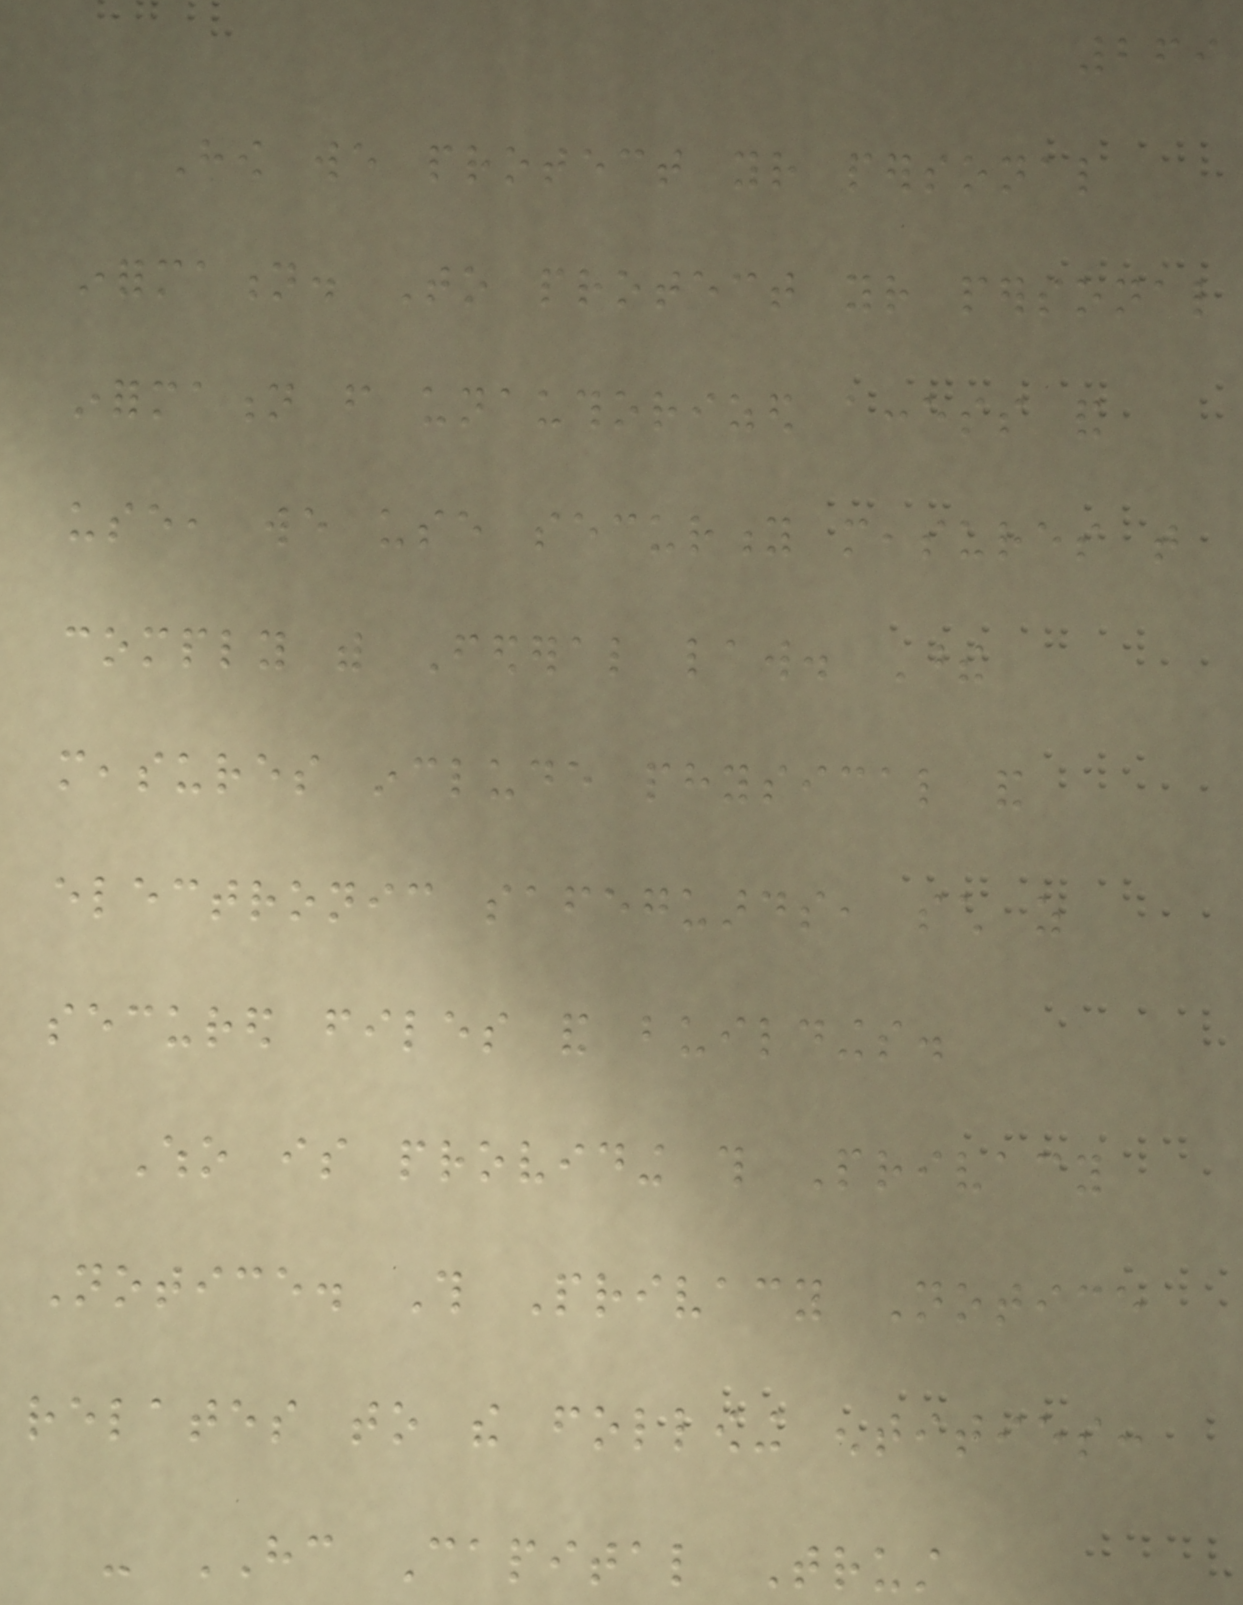269
How we protect your personal
information. To protect your personal
information from unauthorized access and
use, we use security measures that
comply with Federal law. These
measures include physical and
electronic safeguards, such as
secured files and buildings.
Who is providing this Privacy
Notice. This Privacy Notice
relates to the following entities:
- HC Capital Trust
